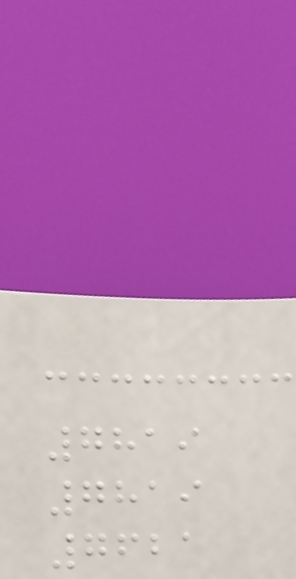7819
7819
7621
